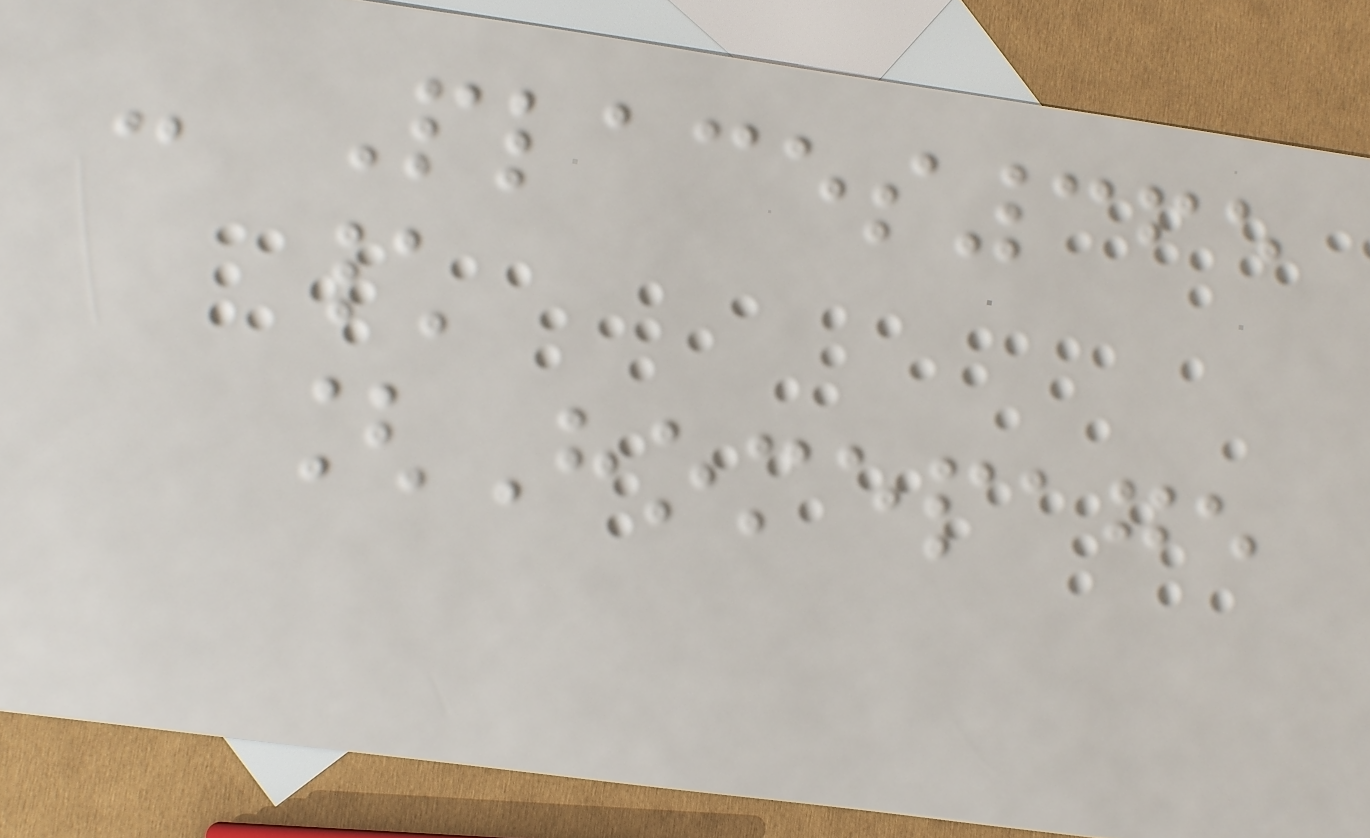- Places365
\
[Homepage
